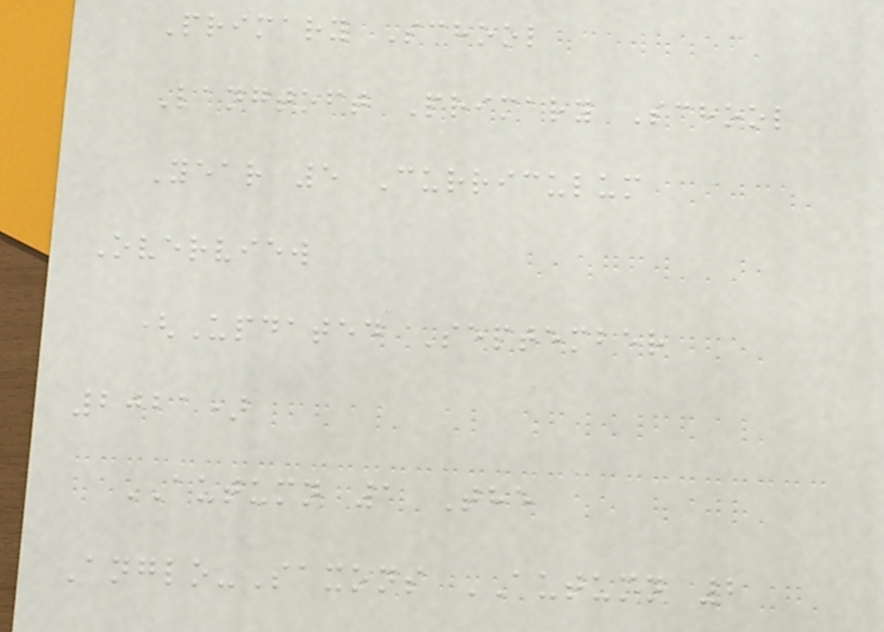Primary School
Langtoft Primary School
Year 5 Curriculum
Overview
(Updated September
2021)
AUTUMN 1 The
Anglo-Saxons AUTUMN 2
